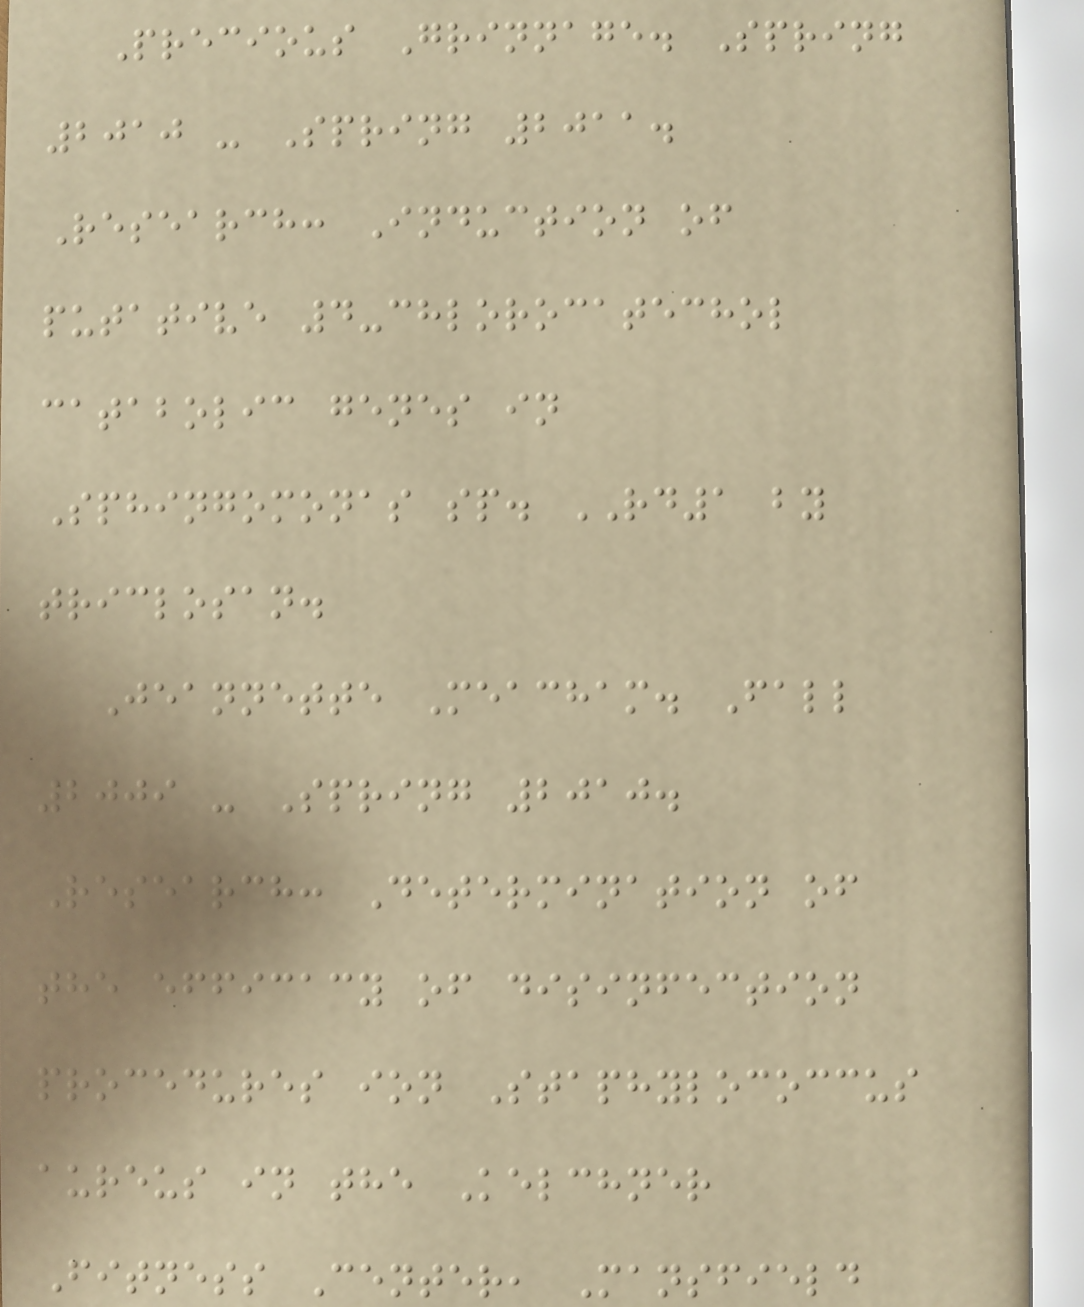Precious Grinnage. Spring
2010 - Spring 2011.
Research: Induction of
putative 4-chlorocatechol
catabolic genes in
Sphingomonas sp. RD1 by
triclosan.
Jeannette Meacham. Fall
2009 - Spring 2010.
Research: Determination of
the efficacy of disinfection
procedures ion Staphylococcus
aureus in the Kelchner
Fitness Center, Mansfield
